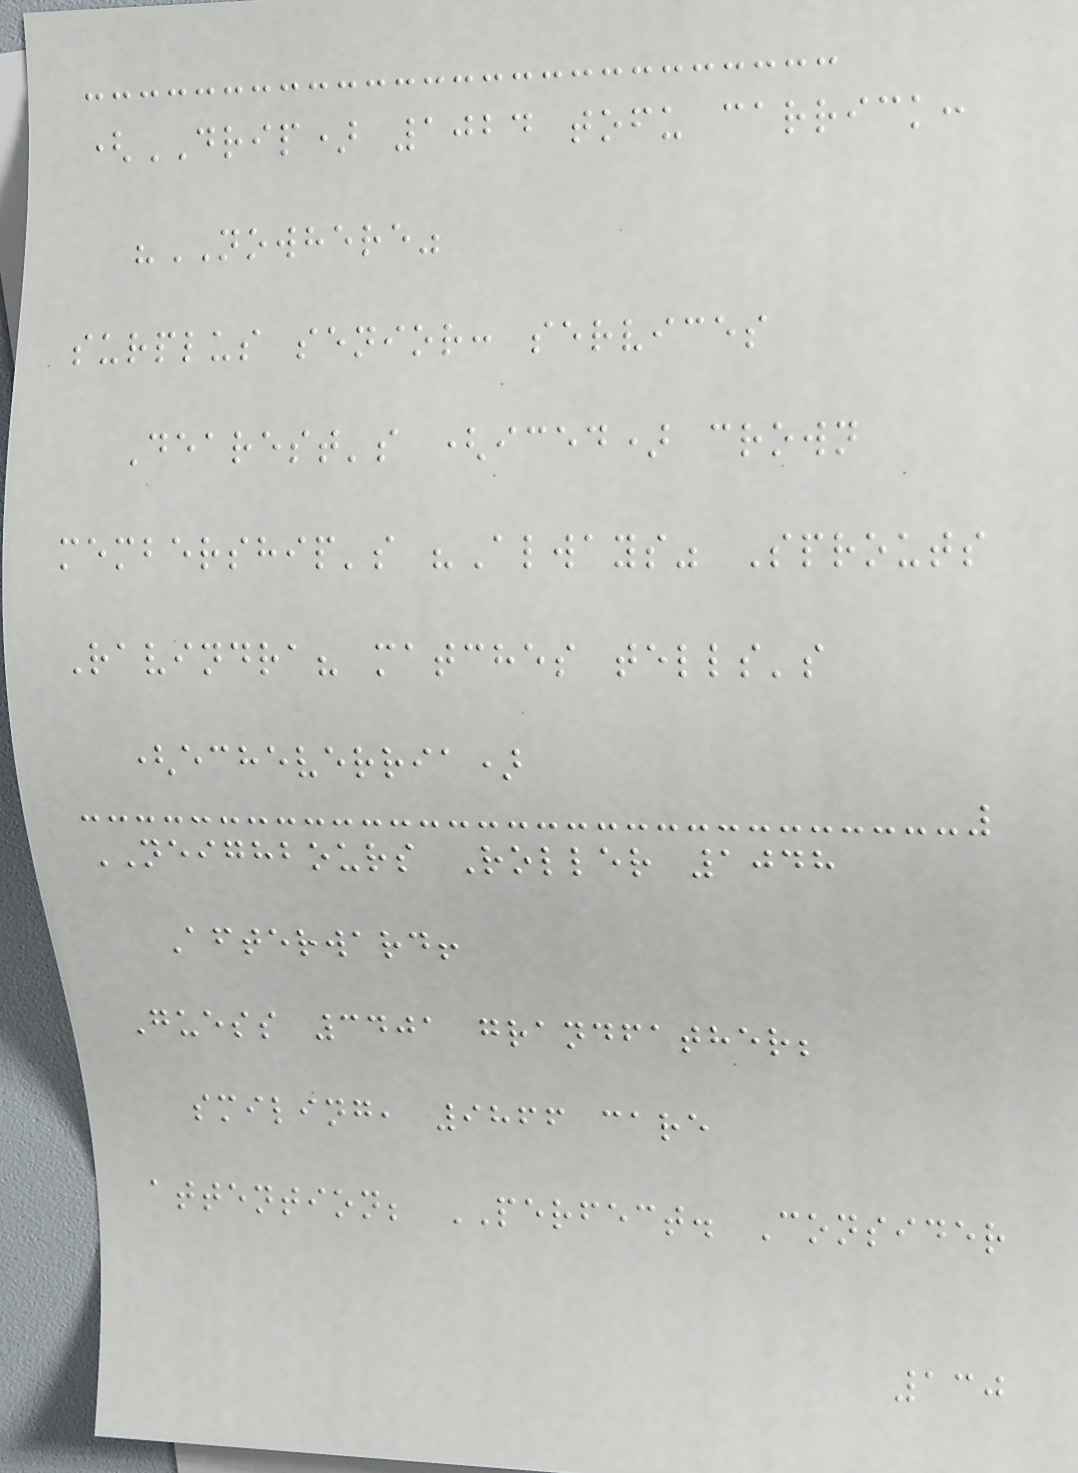(DRIP) 1024 tofu carrick:
"NOWHERE"
surplus senior: services
Dearest's (iced) crown
membership's "Always" Sprouts
Ravindra? matches tells's
(echeverria)
NEIGHBOURS Roller 1048
Afterward!
Guess 3401 grandfather;
smiling, 9866 care
attention; PERFECT. Consider
130
